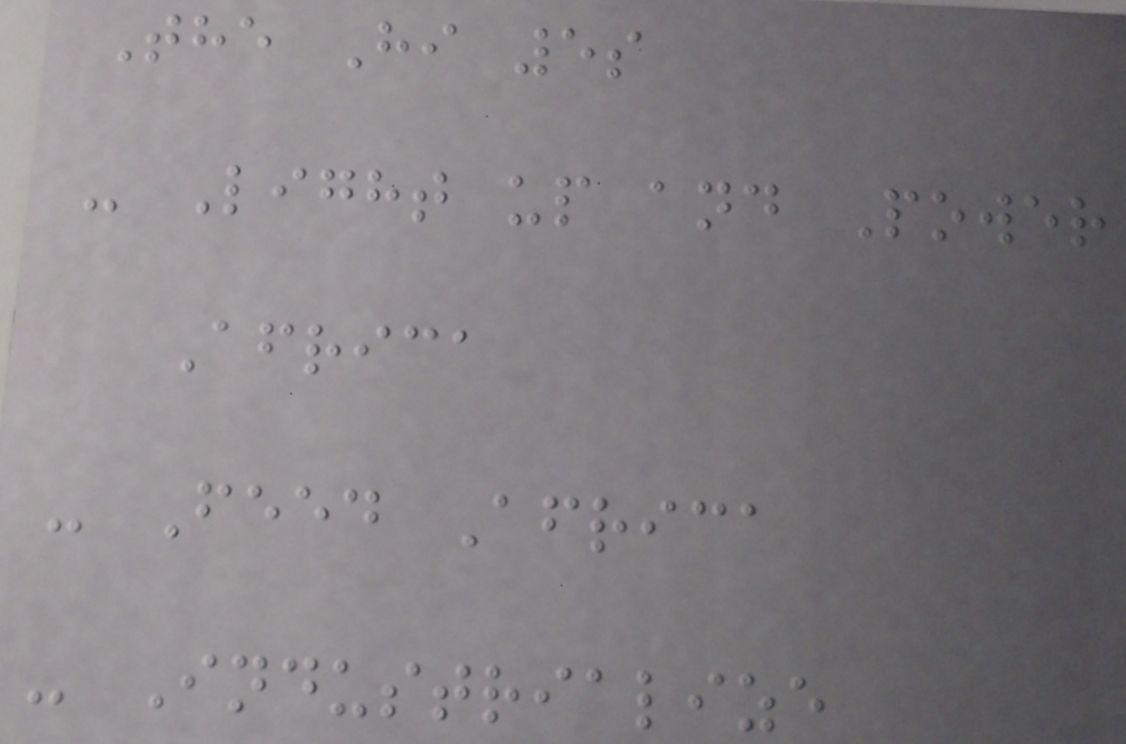The Hi 5s
- Light up and Power
Africa
- Feed Africa
- Industrialize
